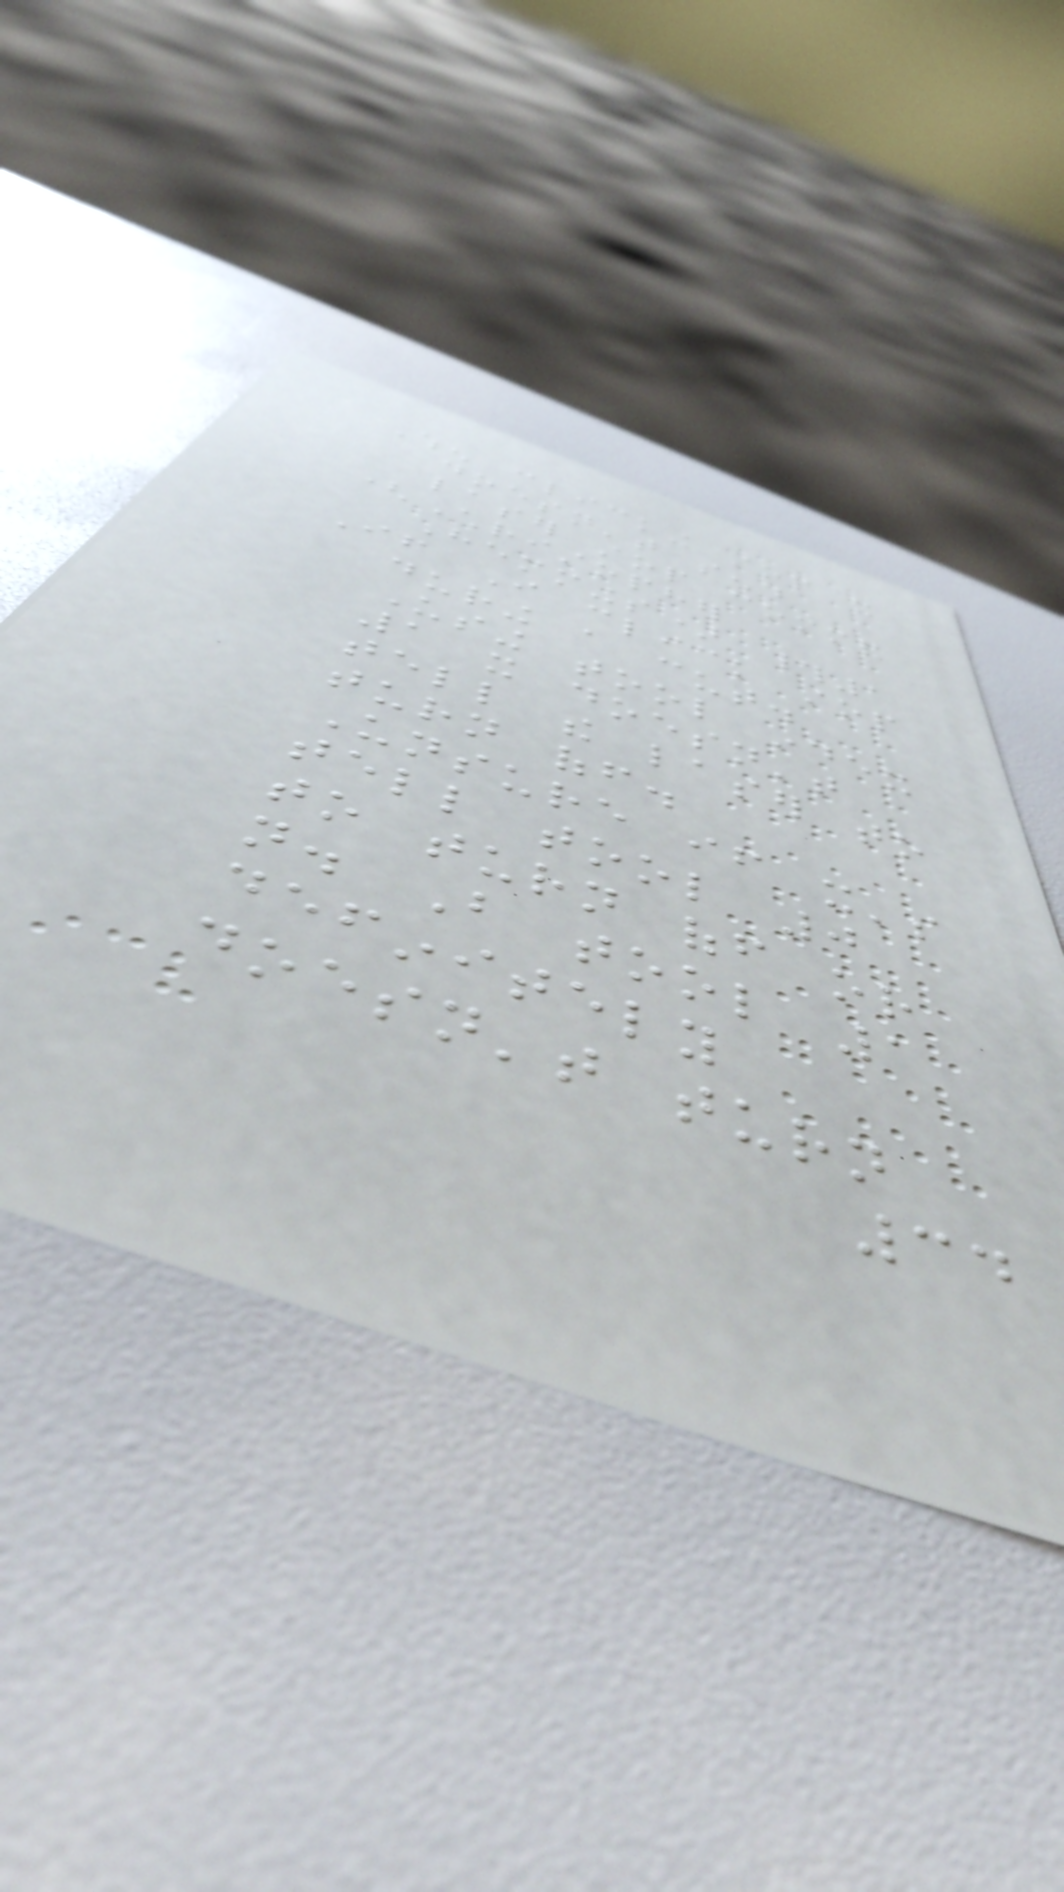When clicking stop it
doesn't send
laser stop command
(Christopher
Hemmings) #1
If I click stop
during a cut.
Using tool index
1 it doesn't
tell the laser to
turn off.
Unsure if it's
tell tool 0
to turn off or
not. But tool 1
definitely
doesn't turn
34
